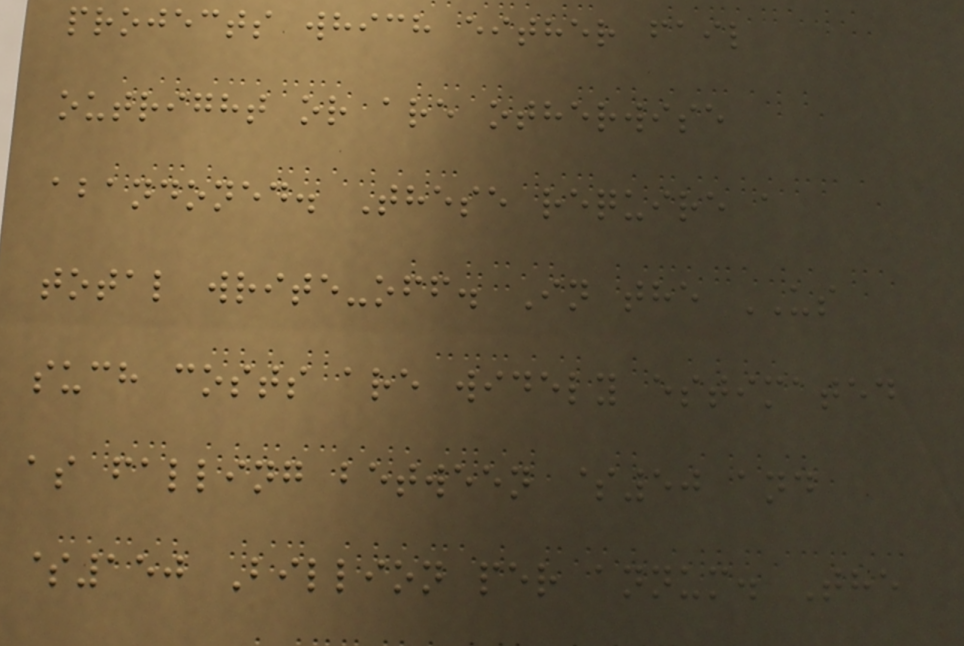projects which either fail
outright or are otherwise
abandoned. These require a
total write-off. In the US
such costs are widely estimated
as falling between $50 and
$150 Billion per annum. The
